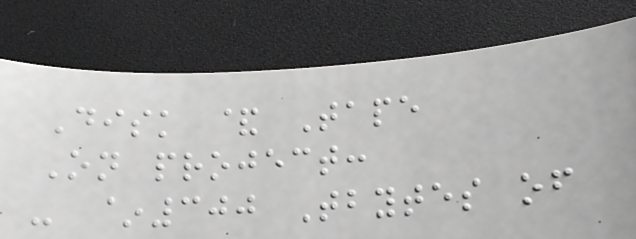Disk & Tape
On project:
- ~300 Tbytes of
